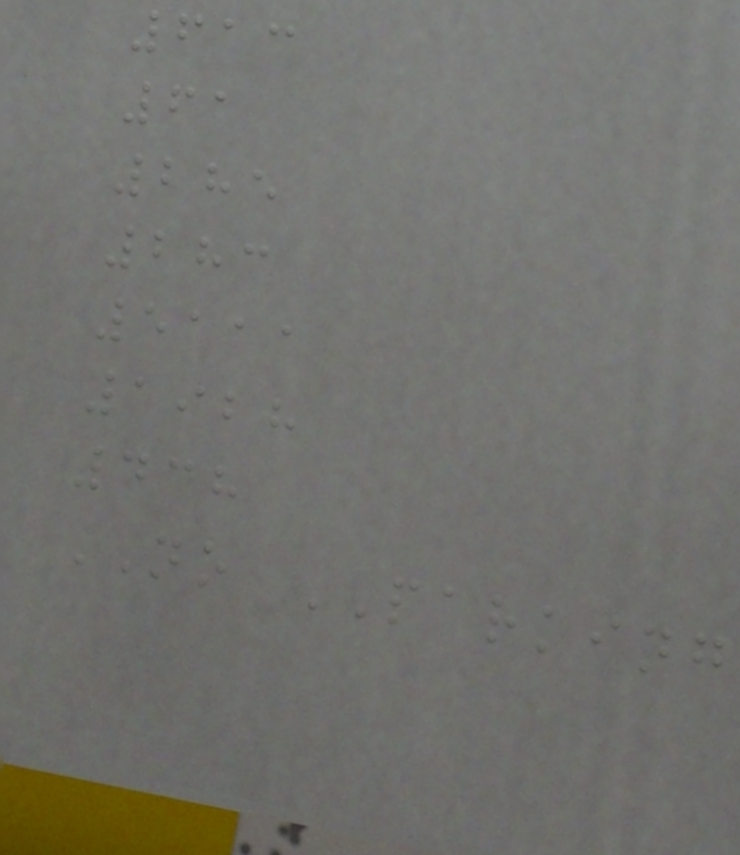613
61
285
283
5111
1928
438
NO PARKING
